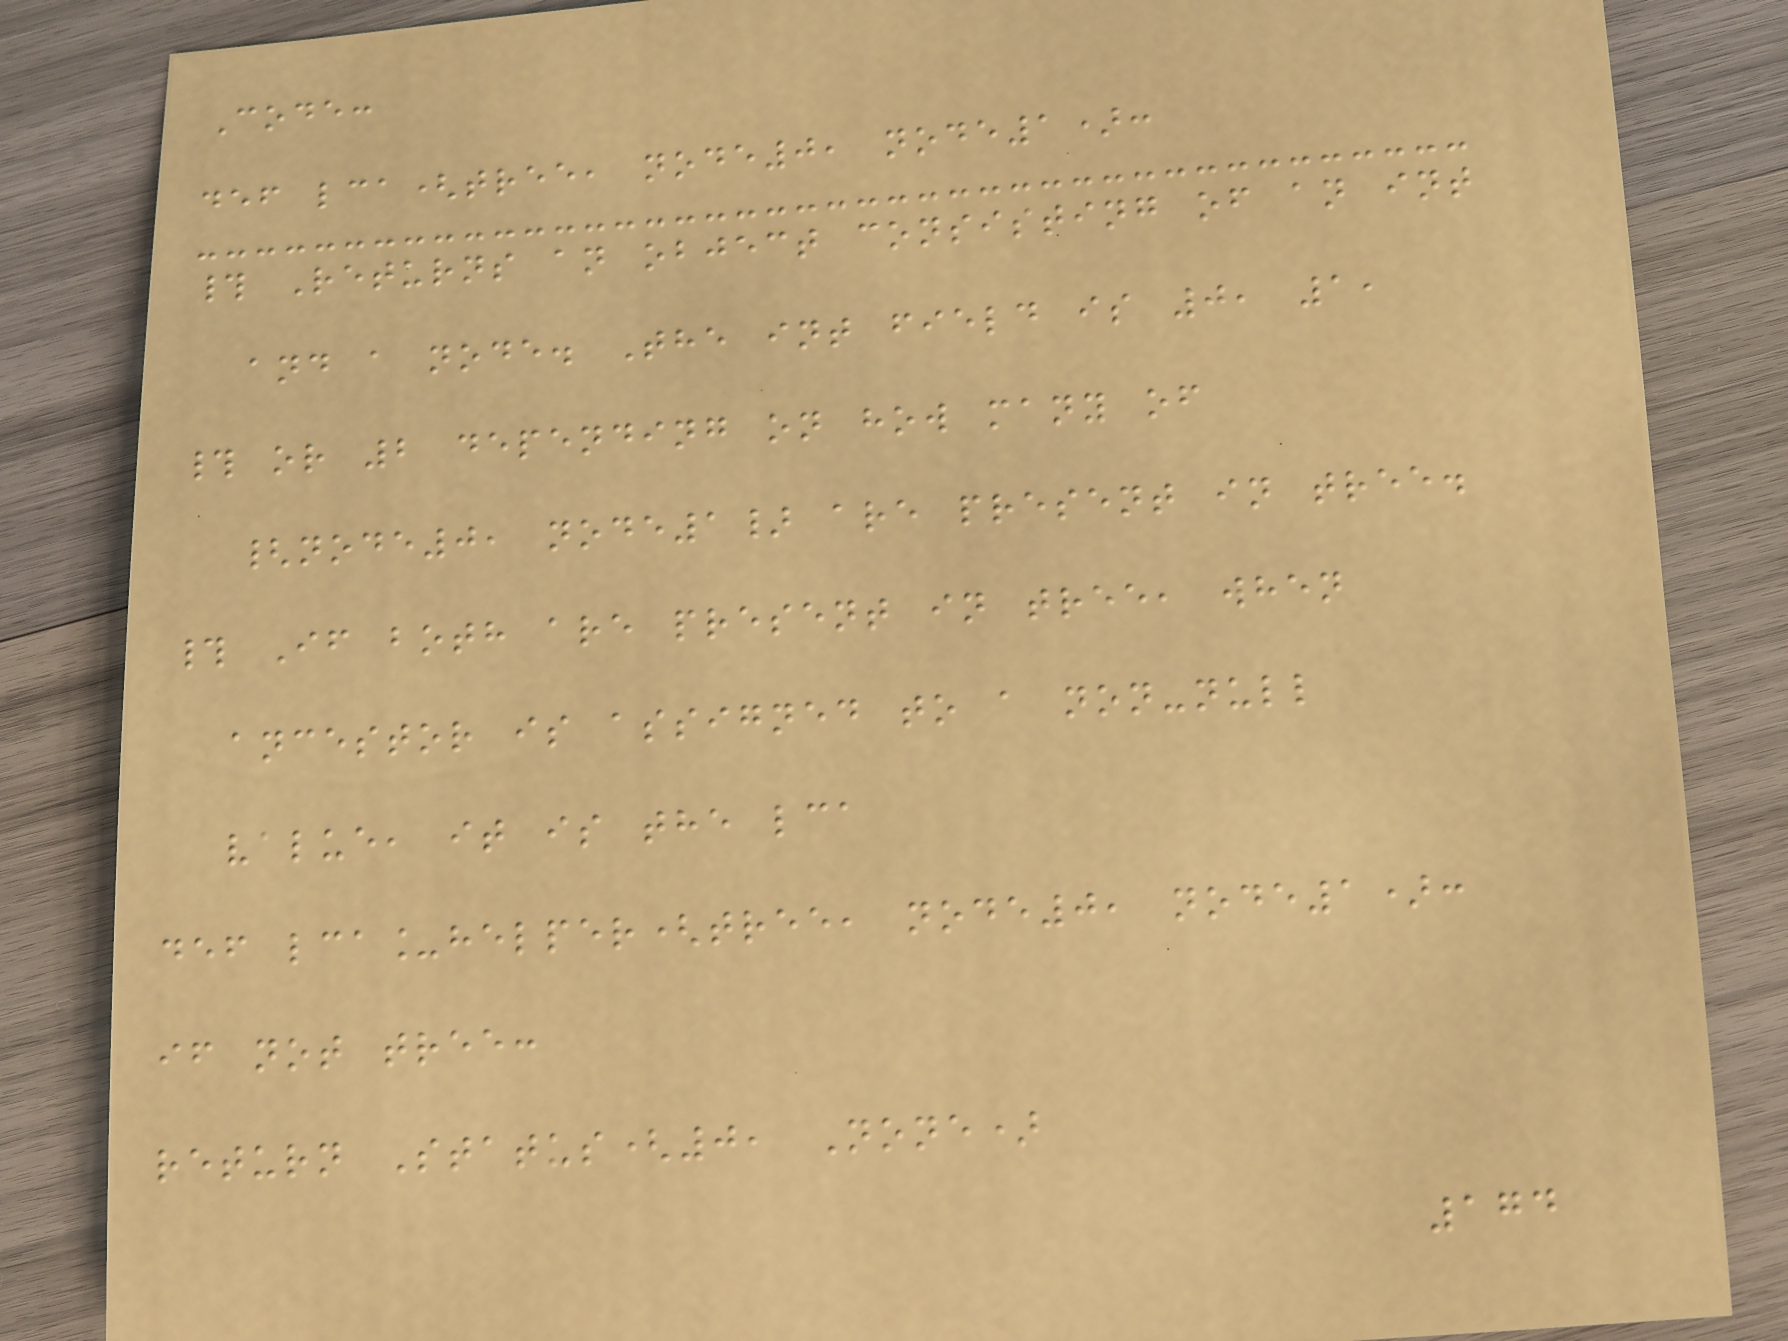Code:
def lca(tree, node0, node1):
# Returns an object consisting of an int
and a node. The int field is 0, 1,
# or 2 depending on how many of
{node0, node1} are present in tree.
# If both are present in tree, when
ancestor is assigned to a non-null
value, it is the lca
def lca_helper(tree, node0, node1):
if not tree:
return Status(0, None)
174
